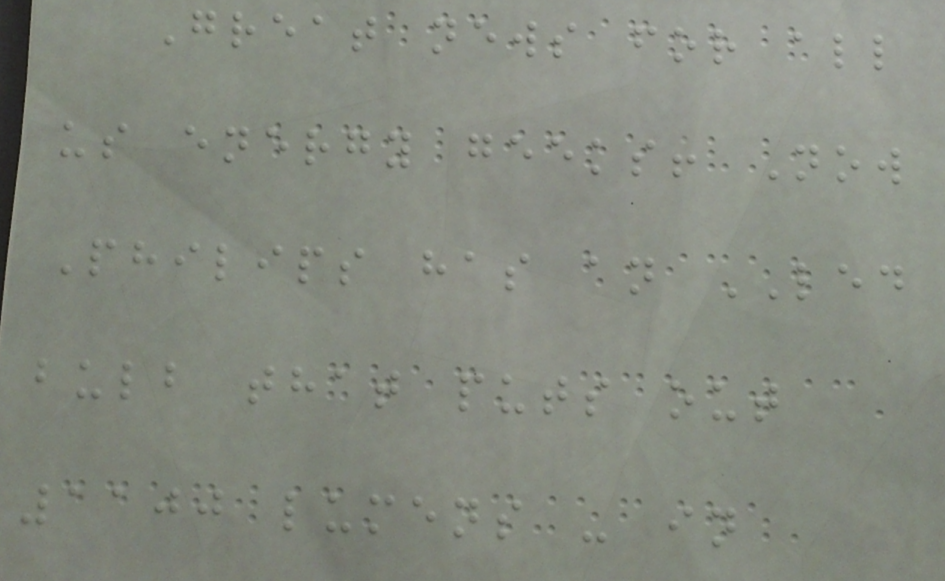Great news for all
us energy geeks! Now
Philips has an LED
bulb that puts out
1100 lumens - in
